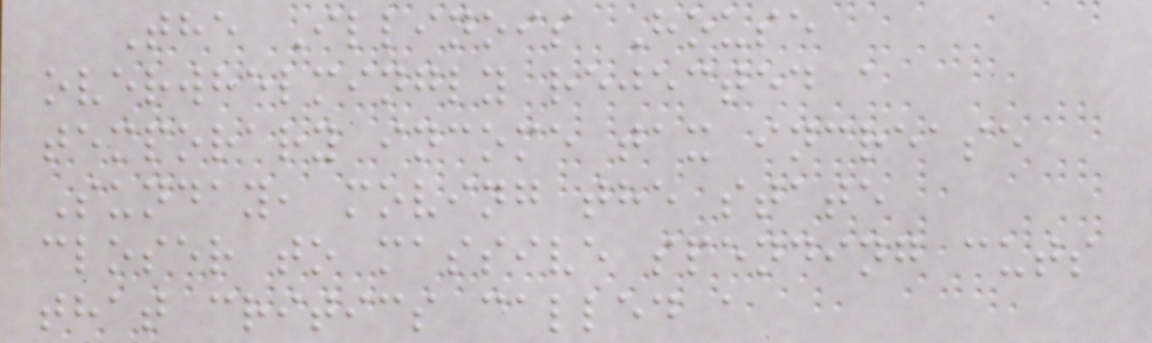The Illinois House
overwhelmingly rejected a
temporary income tax increase
Sunday, moving the state
closer to massive spending cuts
that critics called a
